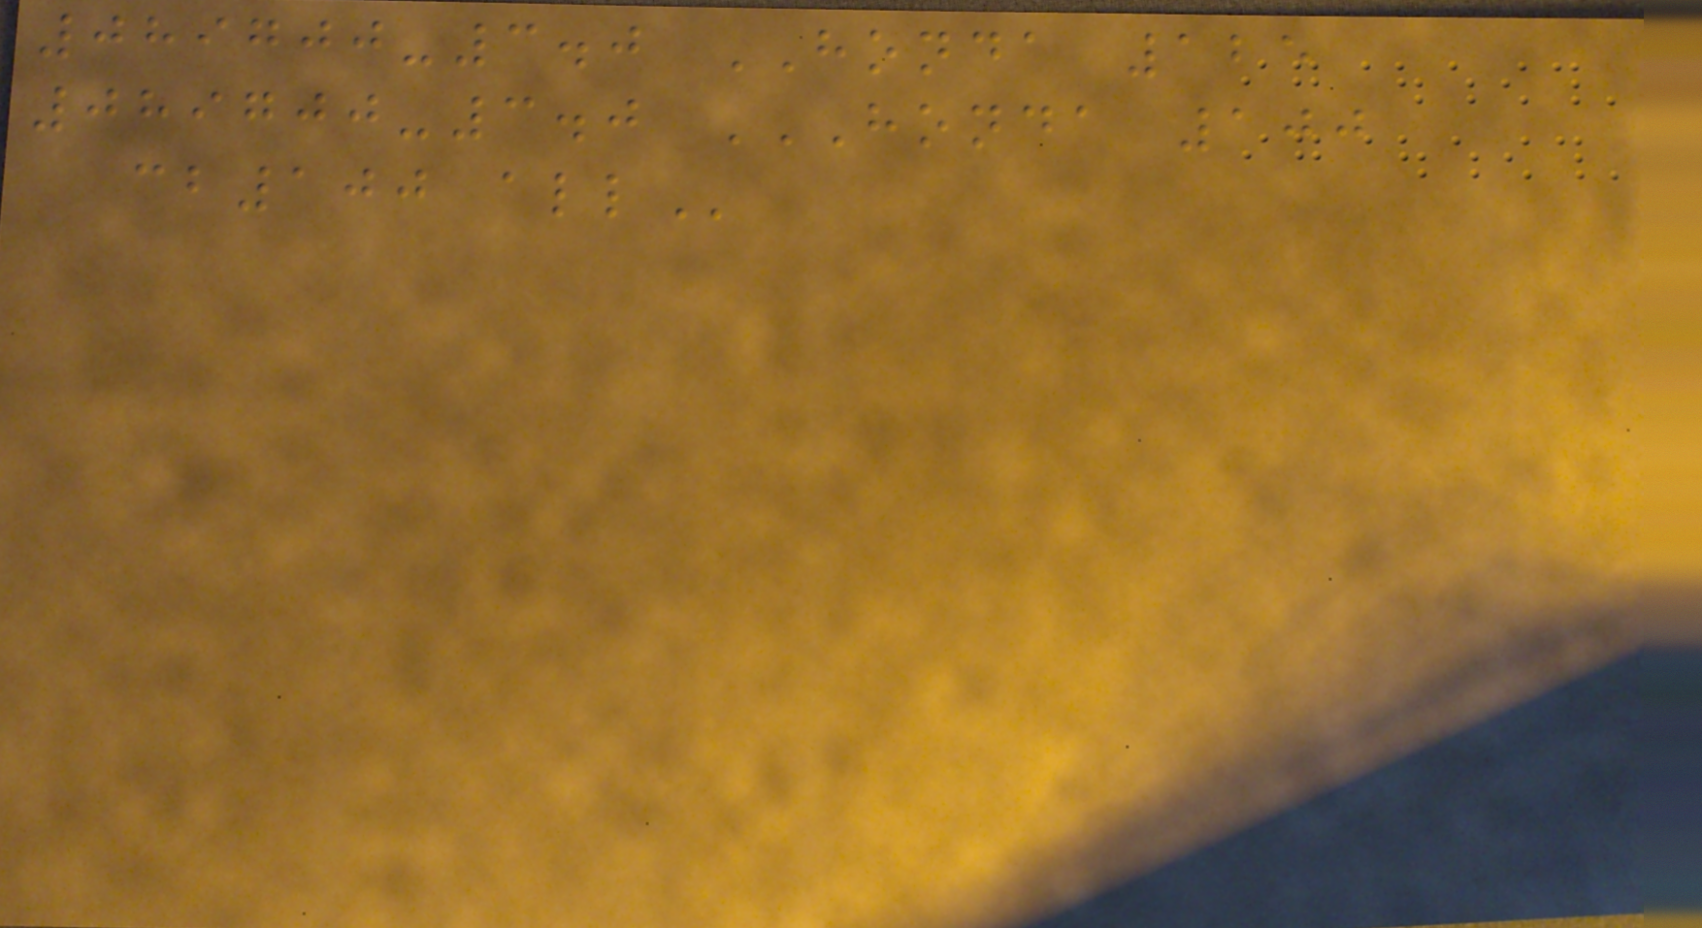089700-3.0 HONDA 125
089700-3.0 HONDA 100
CB100 ALL
